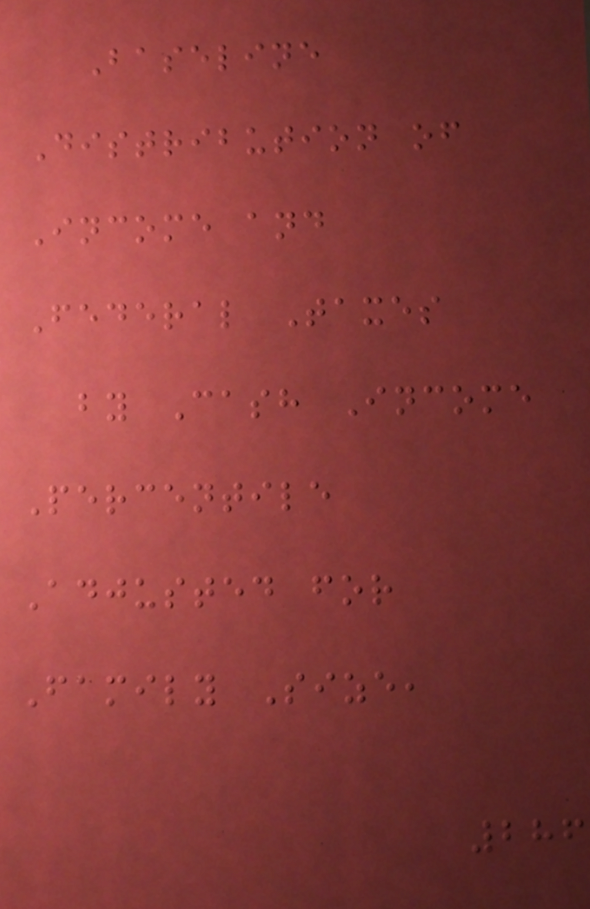Baseline
Distribution of
Income and
Federal Taxes
by Cash Income
Percentile
Adjusted for
Family Size,
286
